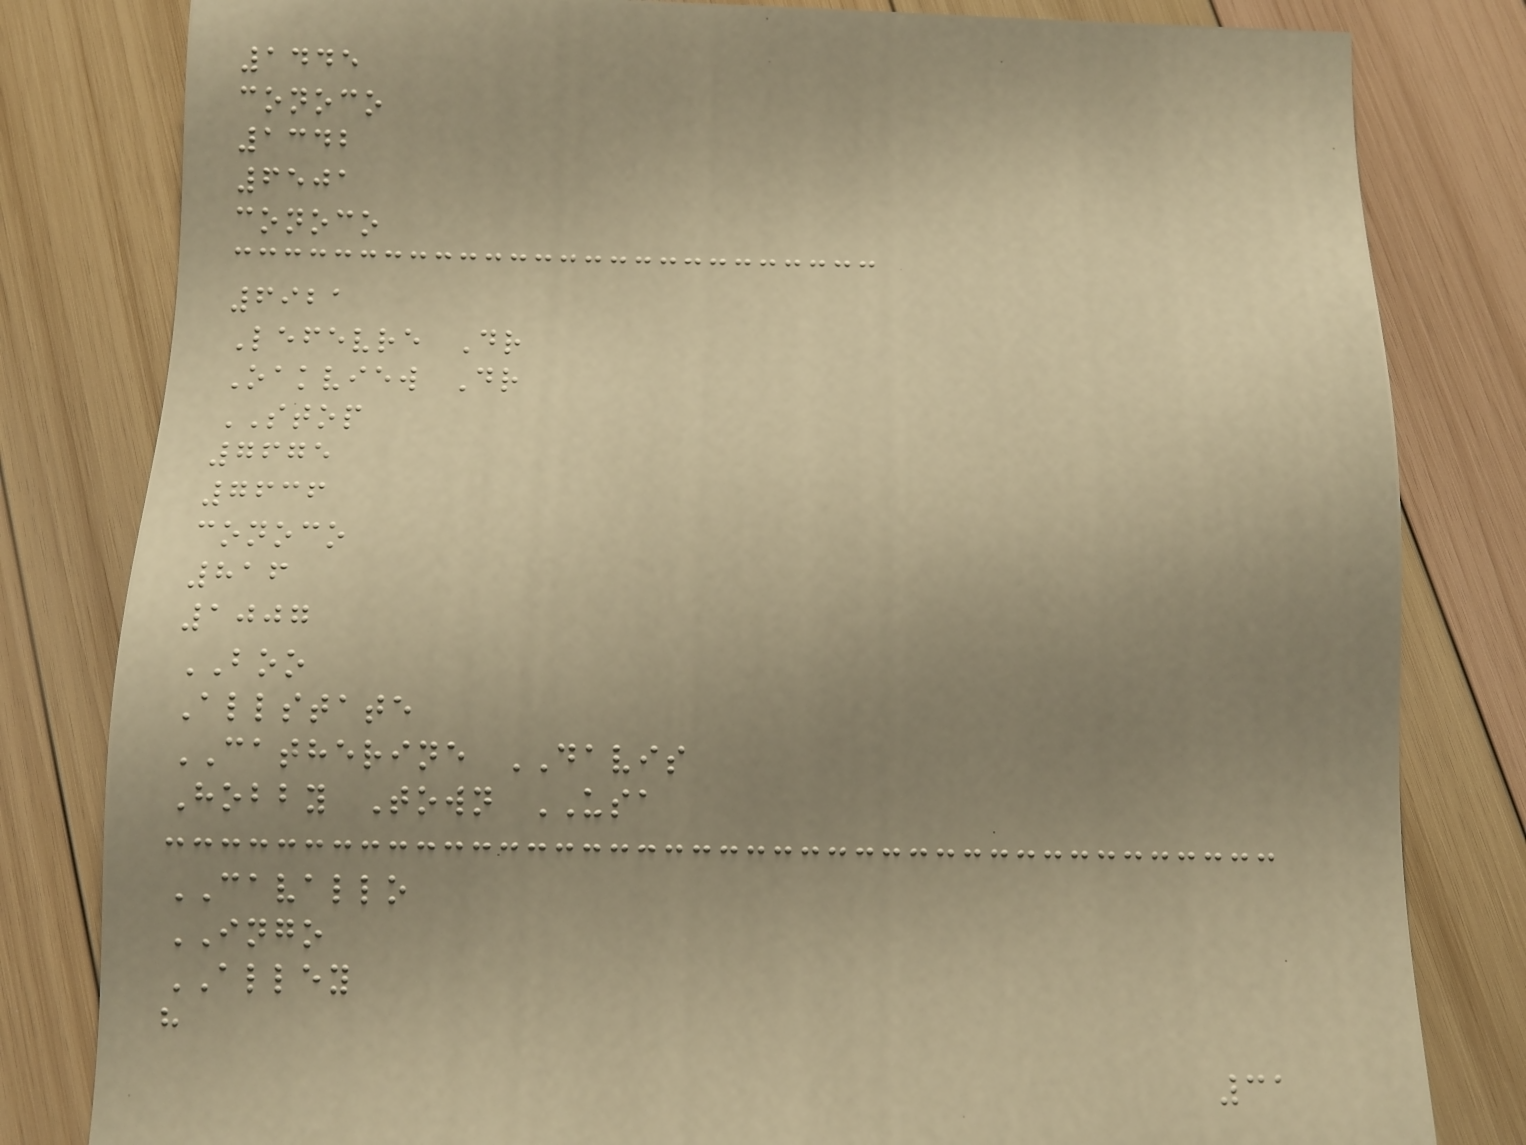1445
conoco
1342
6501
conoco
6921
Lefevre Dr
Oakview Dr
STOP
7675
7636
conoco
816
1007
BOO
Allstate
CATHERINE DAVIS
Hobby Town USA
CAVALLO
INGO
ALLEY
h
31
